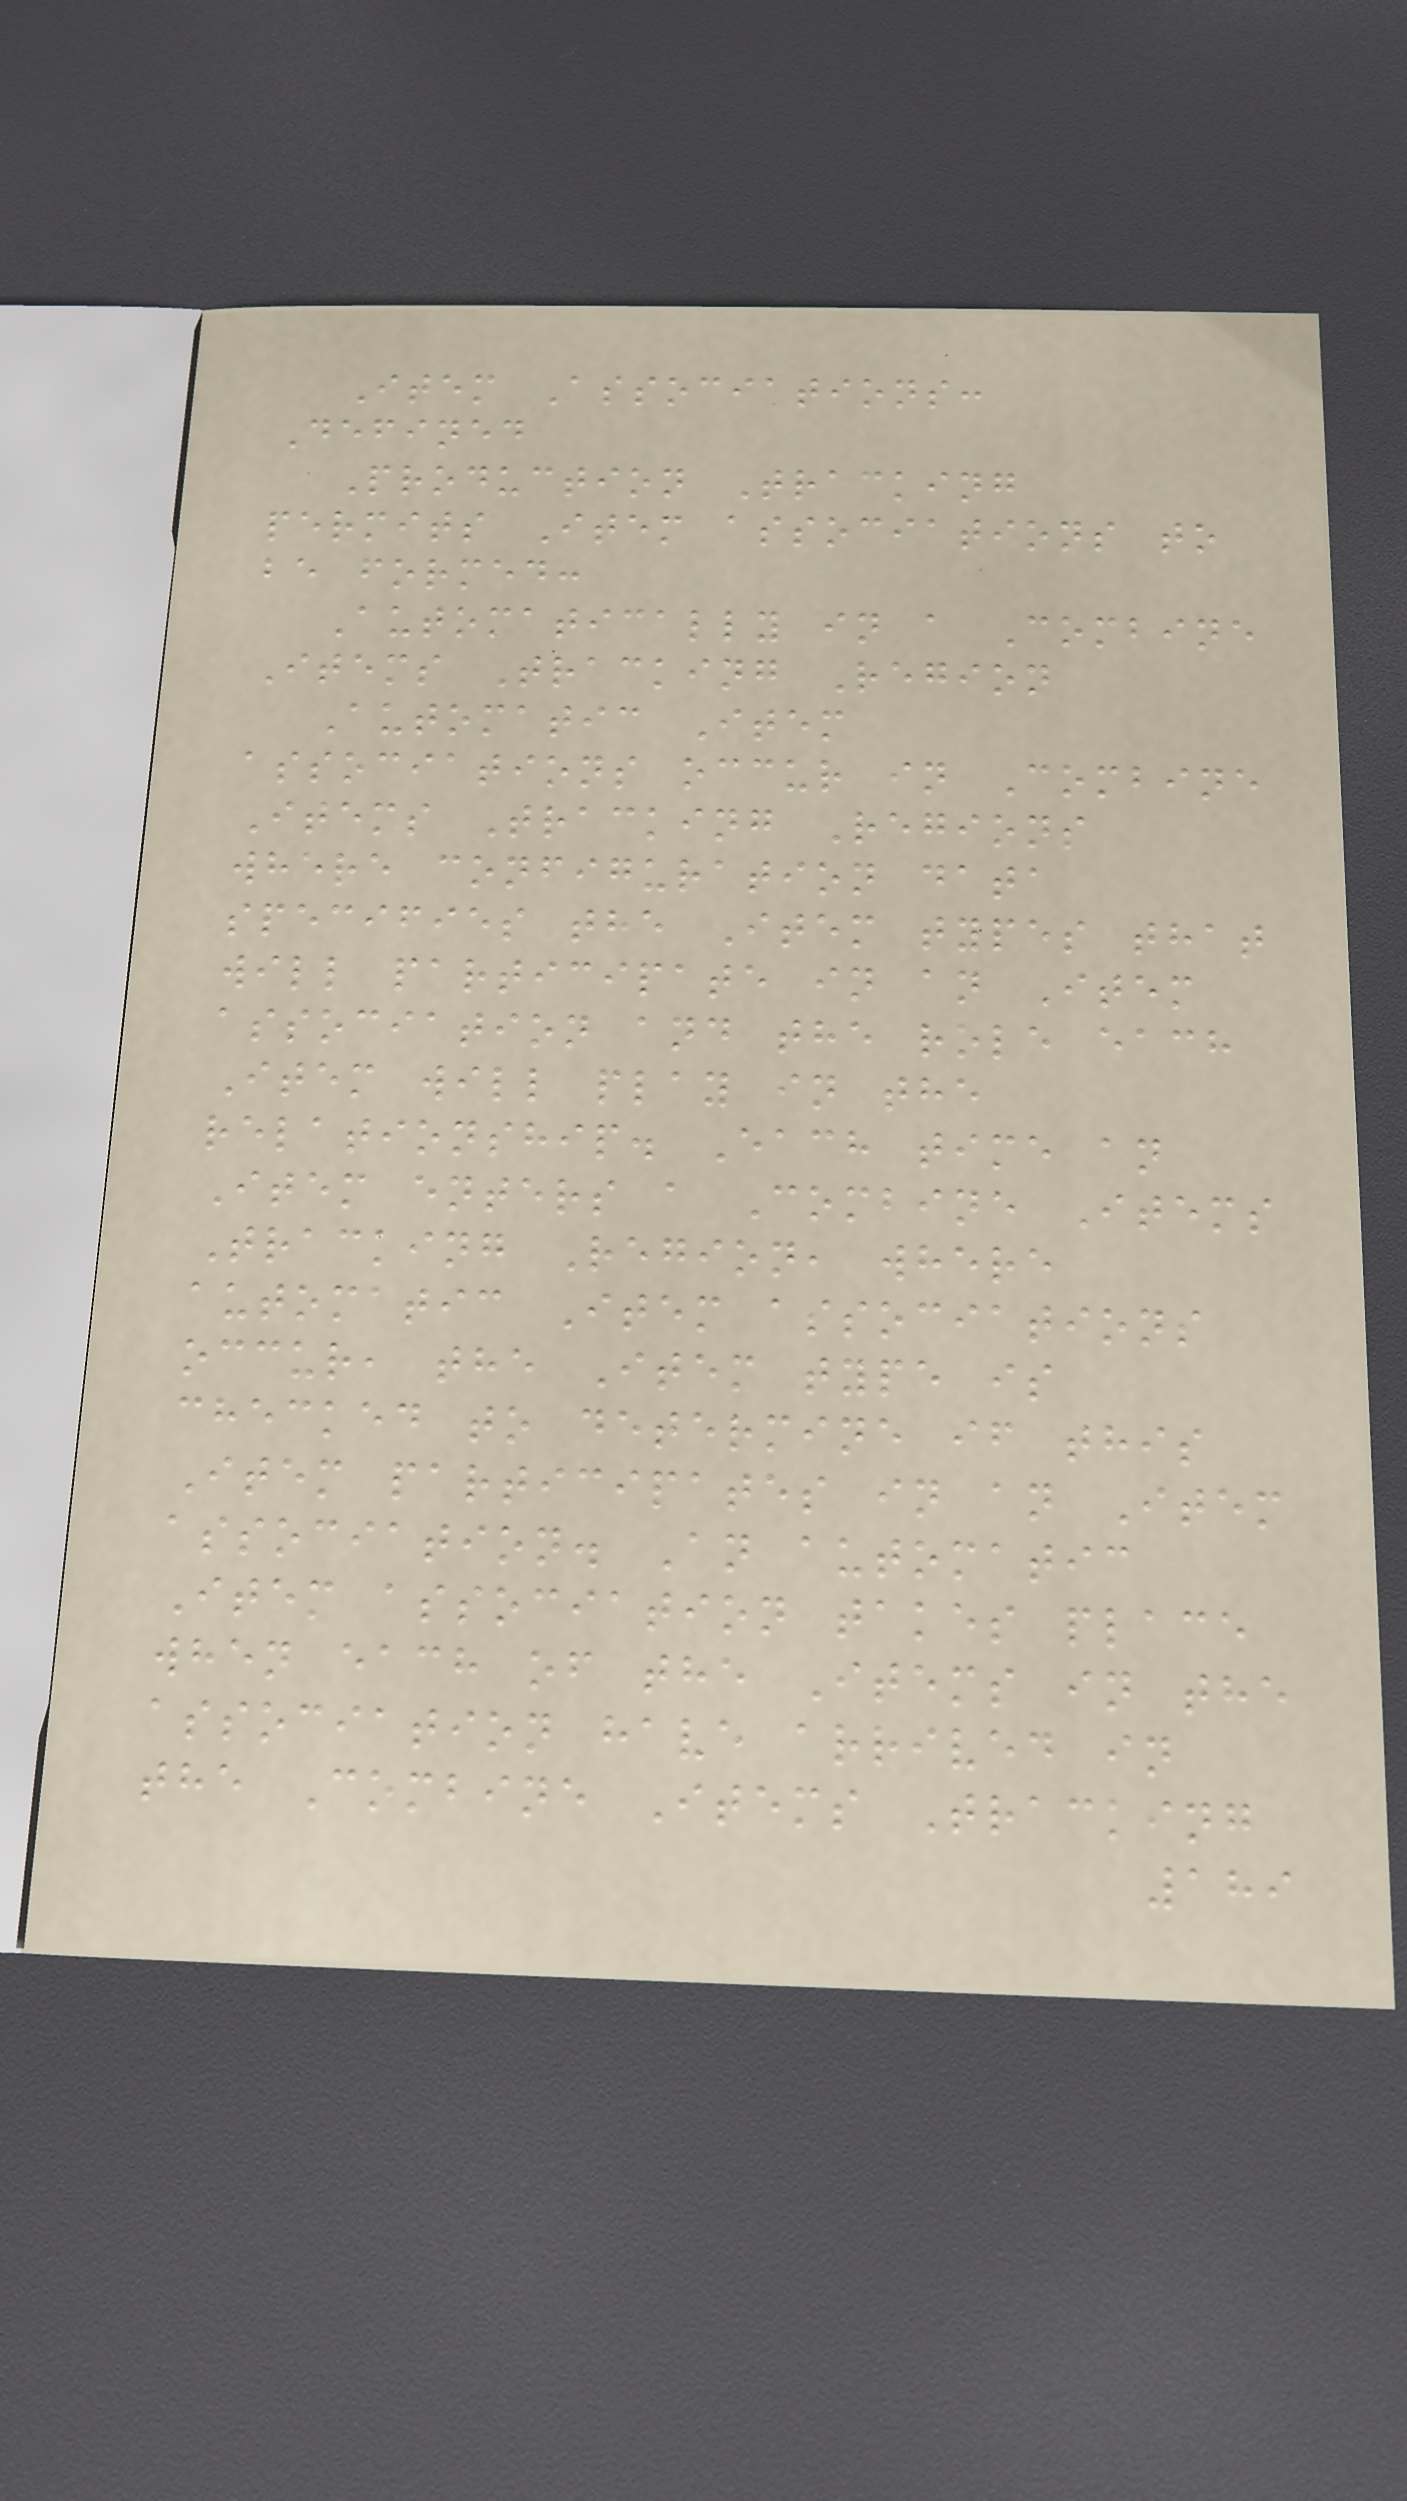Item Associations:
Defined
Production Tracking
permits Item associations to
be formed:
Automatically in a Combine
Items Tracking Region
Automatic Item
associations occur in Combine
Items Tracking Regions
where configuration data
specifies the Item types that
will participate in an Item
association and the role each
Item will play in the
relationship. Each time an
Item enters a Combine Items
Tracking Region, where
automatic Item associations
occur, the Item type is
checked to determine if this
Item participates in an Item
association. An automatic
Item association takes place
when each of the Items in the
association have arrived in
the Combine Items Tracking
189
